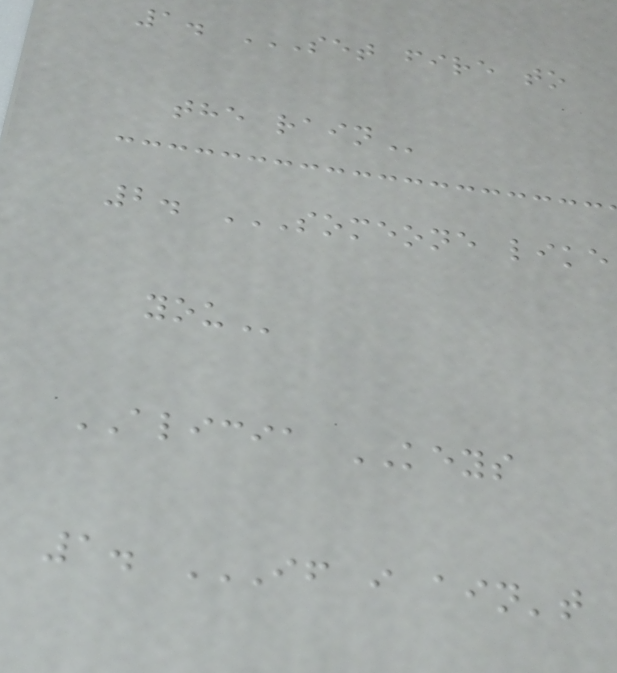1. SET FIRE TO
THE RAIN
2. SOMEONE LIKE
YOU
ALICIA KEYS
1. IF I AIN'T
